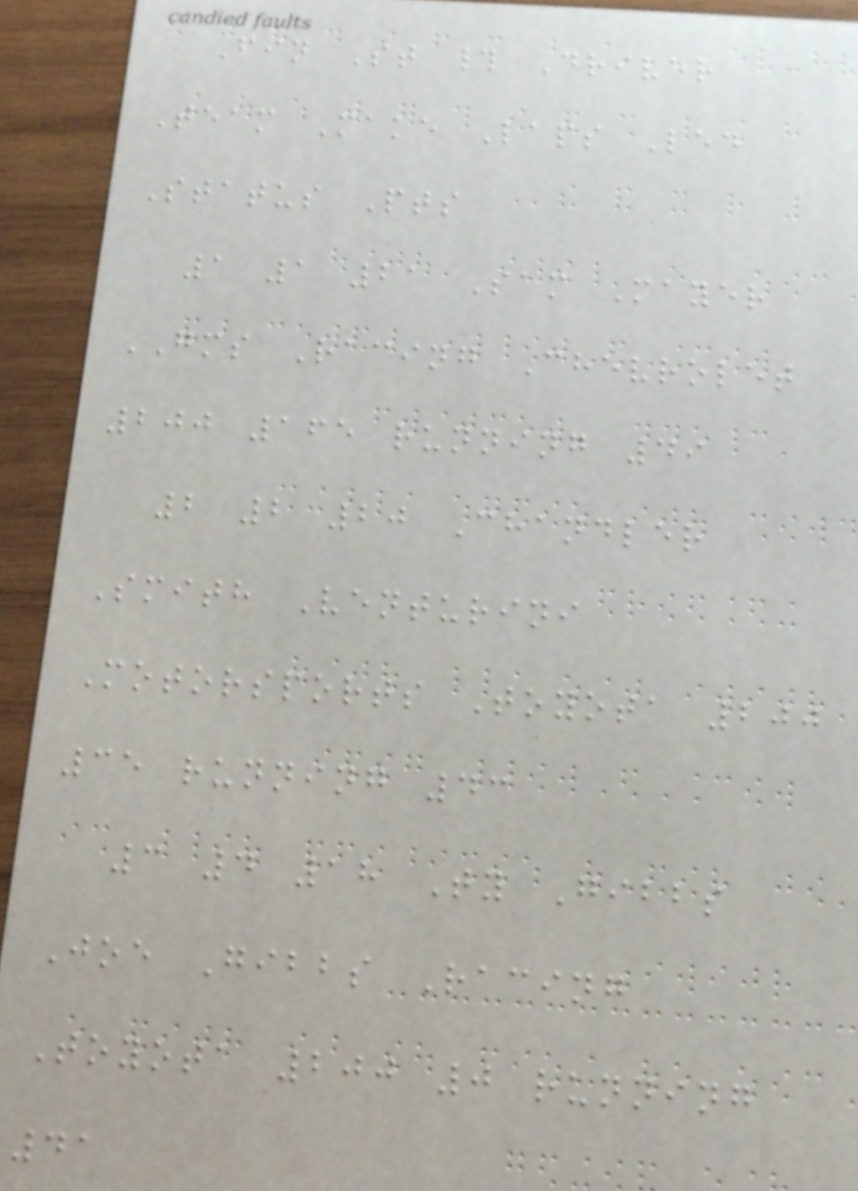Fin St # Driver
Team Make Laps Led
Status Pts
1 1 21 Sam Mayer
GMS Racing Chevrolet
200 165 running 49
2 2 20 Chandler
Smith Venturini
Motorsports Toyota 200
35 running 43
3 4 18 Ty Gibbs
Joe Gibbs Racing
Toyota 200 0 running
41
